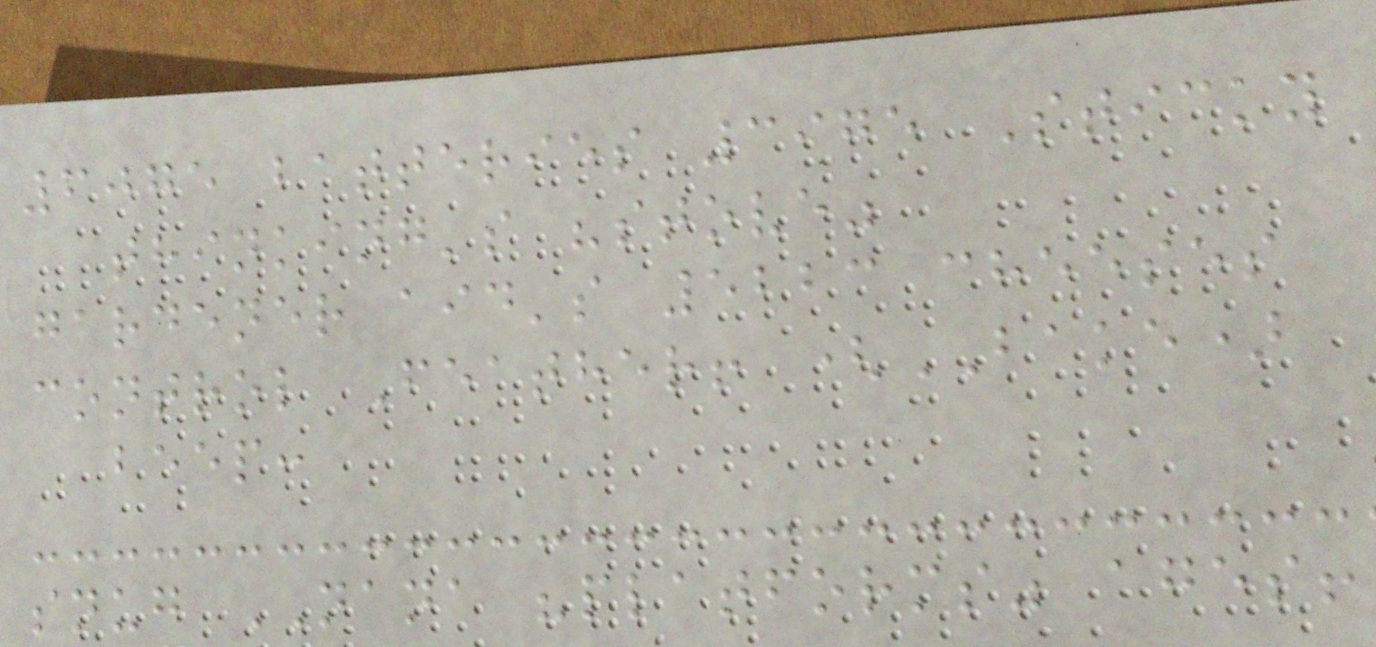6075 batteries 3975 Sticky
thinking's "stove"
gardener aid's 5223 cheeses
control Feather! (BAKE)
beep:
snug NANA "platforms" ages!
